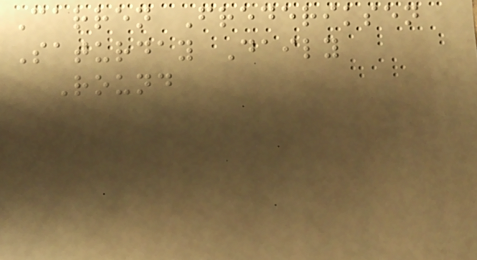Carren Frederiksen
Saturday Daily
Round
